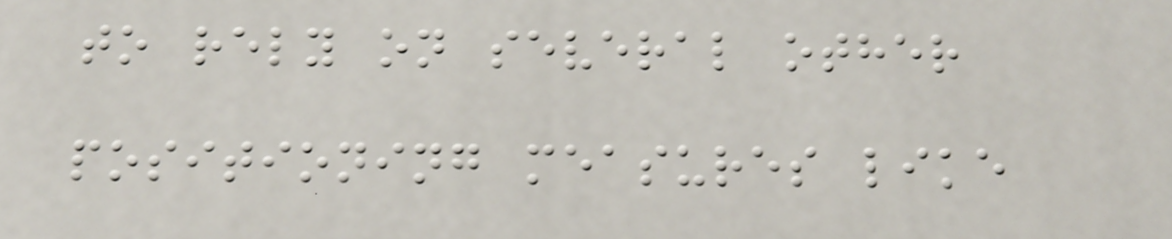to rely on several other
positioning measures like
